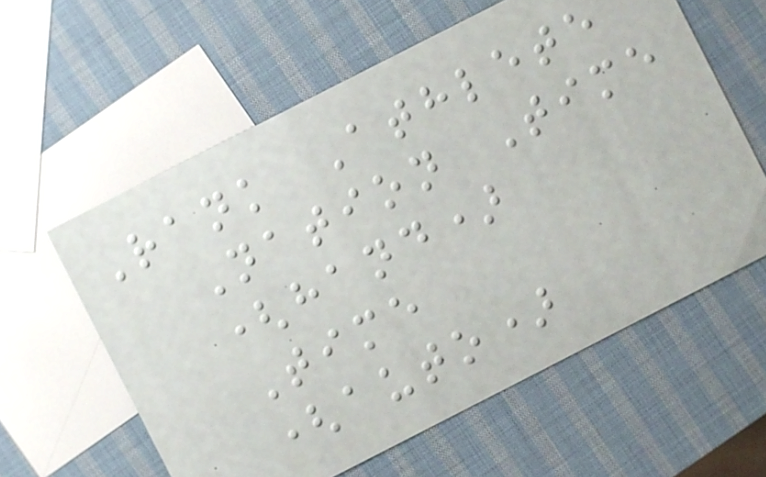Rank Athlete
Nation Time
(hand)
Time
(auto)
